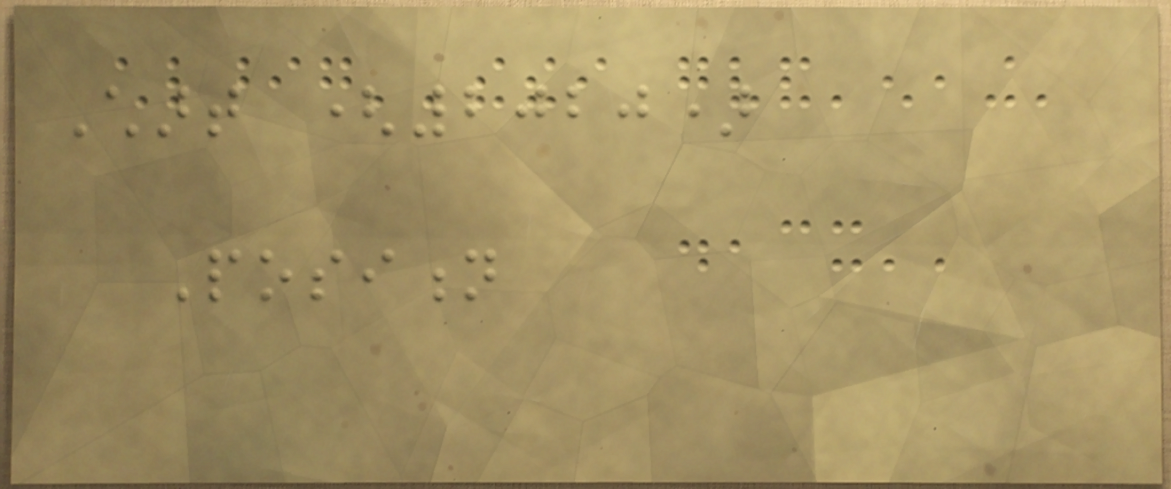Chart (2020)
Position
